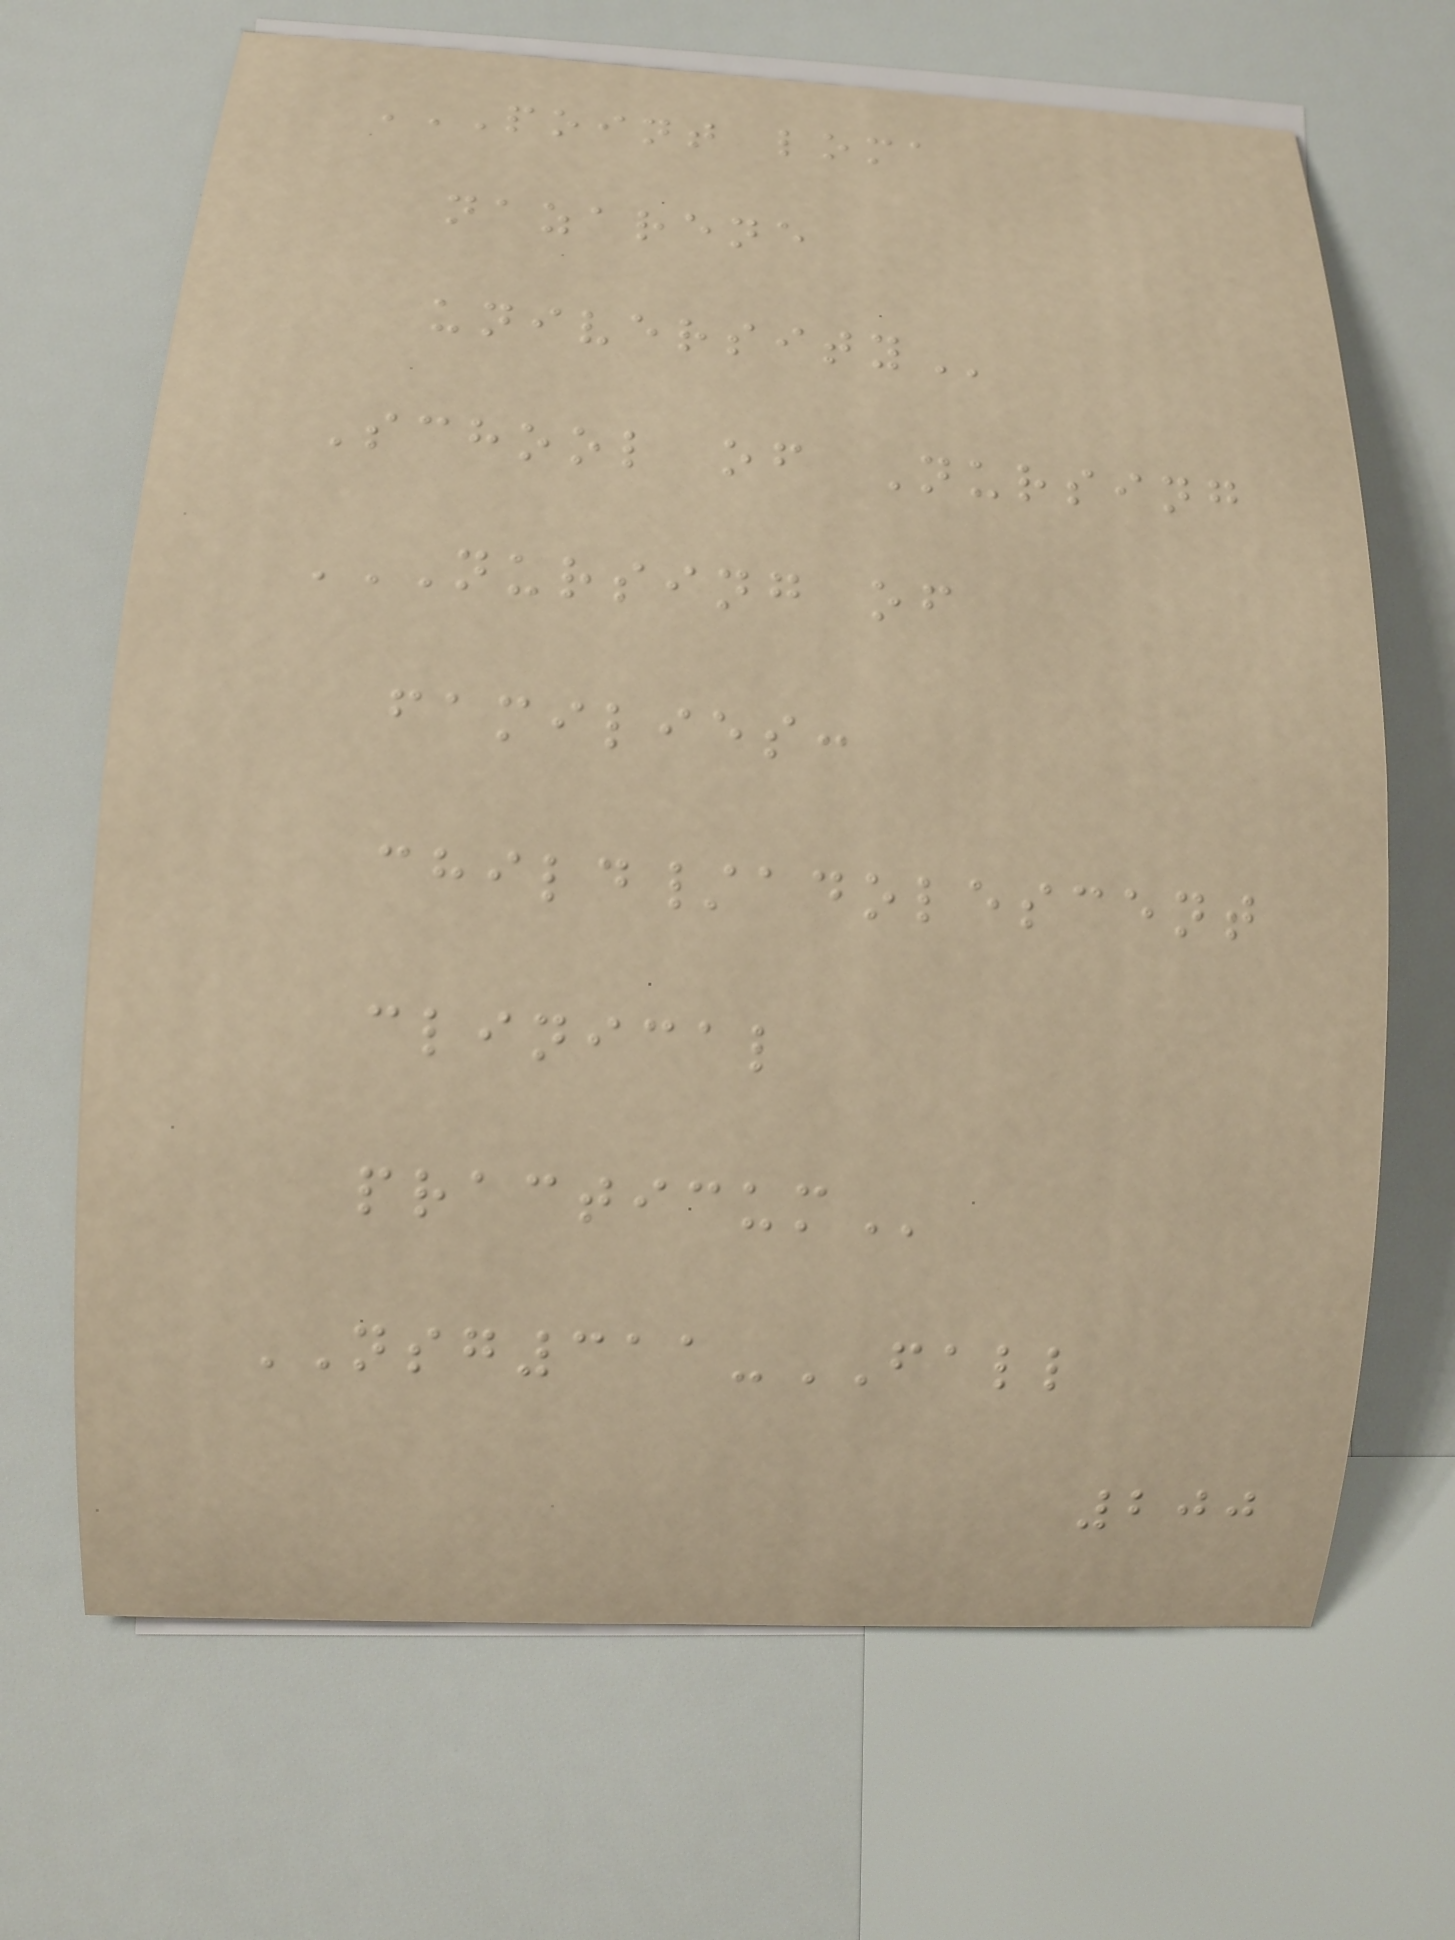POINT LOMA
NAZARENE
UNIVERSITY
School of Nursing
NURSING OF
FAMILIES:
CHILD/ADOLESCENT
CLINICAL
PRACTICUM
NSG311-FALL
200
